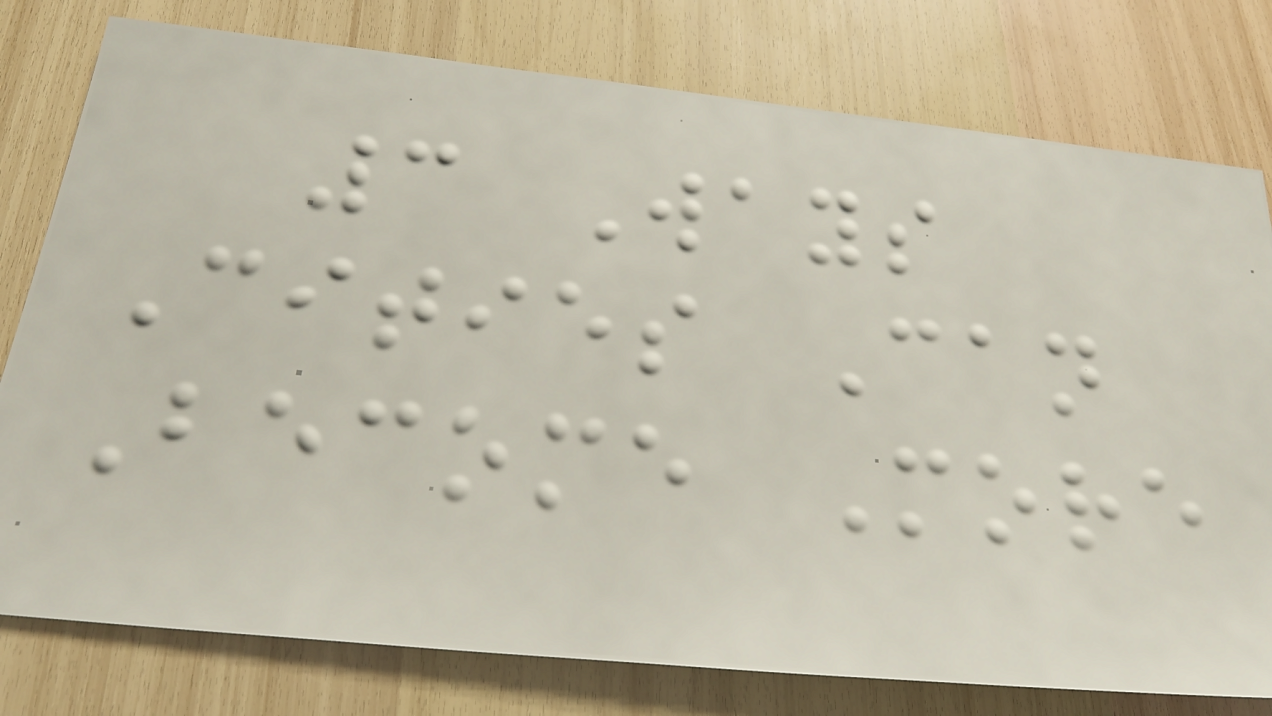3 Ways
Cities Can
Become More
